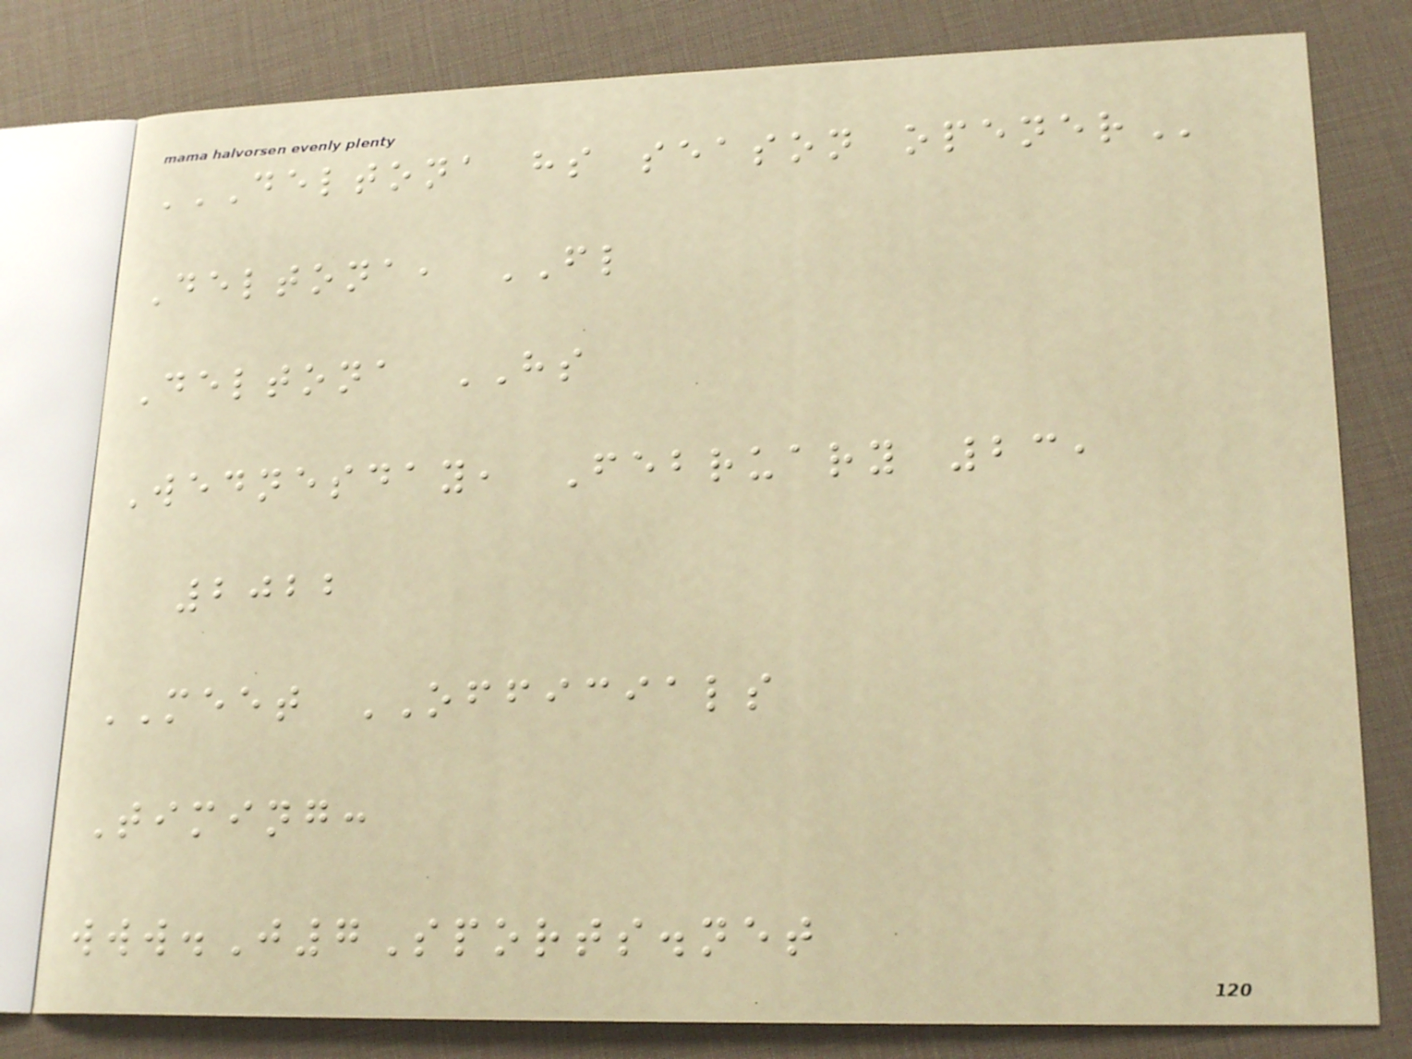DELTONA HS SEASON OPENER
Deltona, FL
Deltona HS
Wednesday, February 23,
2022
MEET OFFICIALS
Timing:
www.J7Sports.net
